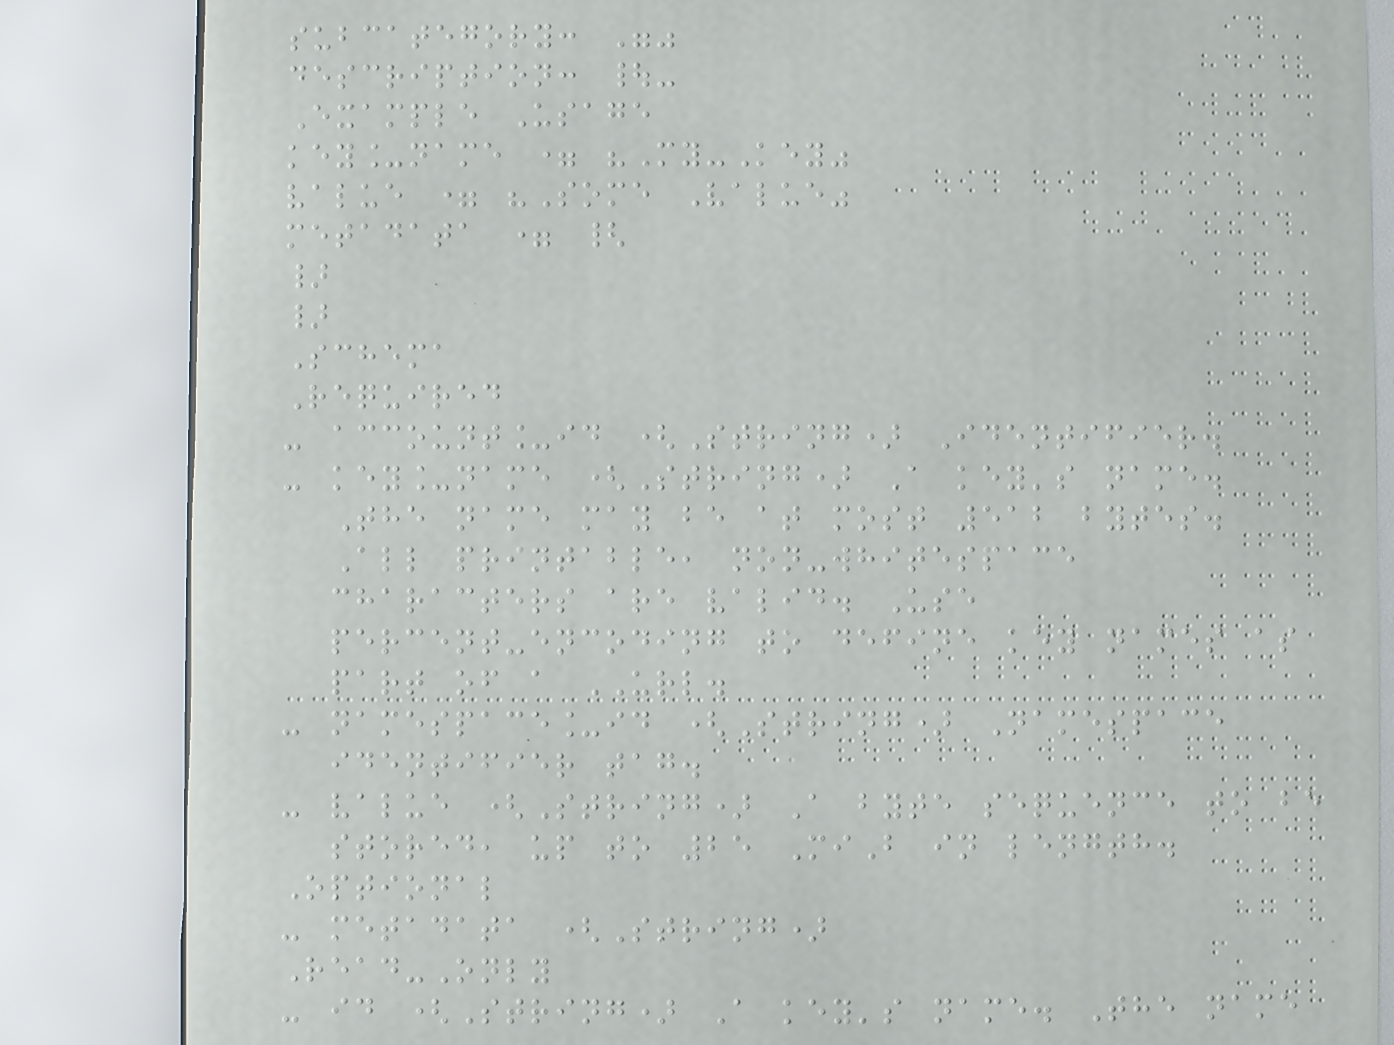subcategory: ""
description: |-
Example Usage
key_name = "My-Key"
value = "Some Value"
metadata = {
}
}
Schema
Required
- account_id (String) Identifier.
- key_name (String) A key's name.
The name may be at most 512 bytes.
All printable, non-whitespace
characters are valid. Use
percent-encoding to define key names as
part of a URL.
- namespace_id (String) Namespace
identifier tag.
- value (String) A byte sequence to be
stored, up to 25 MiB in length.
Optional
- metadata (String)
Read-Only
- id (String) A key's name. The name
